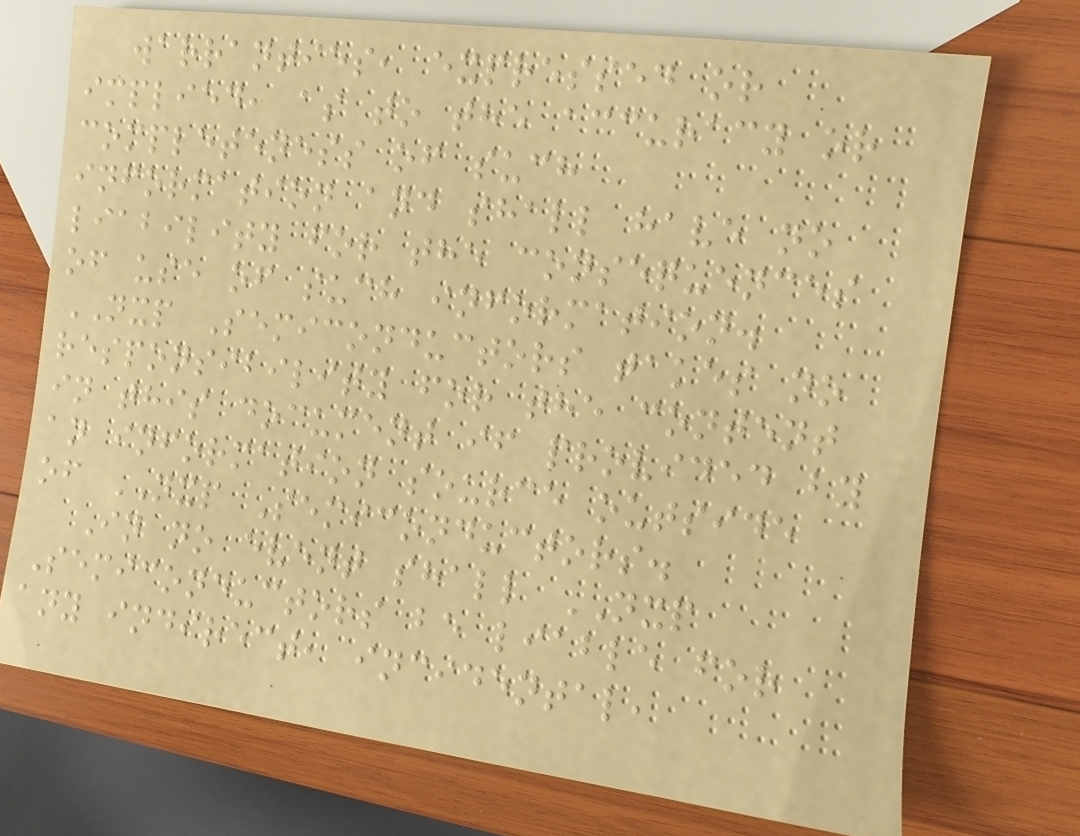warranties, expressed or
implied, as to the accuracy or
completeness of such
information and shall have no
liability for the consequences
of use of such information.
NXP Semiconductors takes no
responsibility for the content
in this document if provided by
an information source outside
of NXP Semiconductors.
In no event shall NXP
Semiconductors be liable for
any indirect, incidental,
